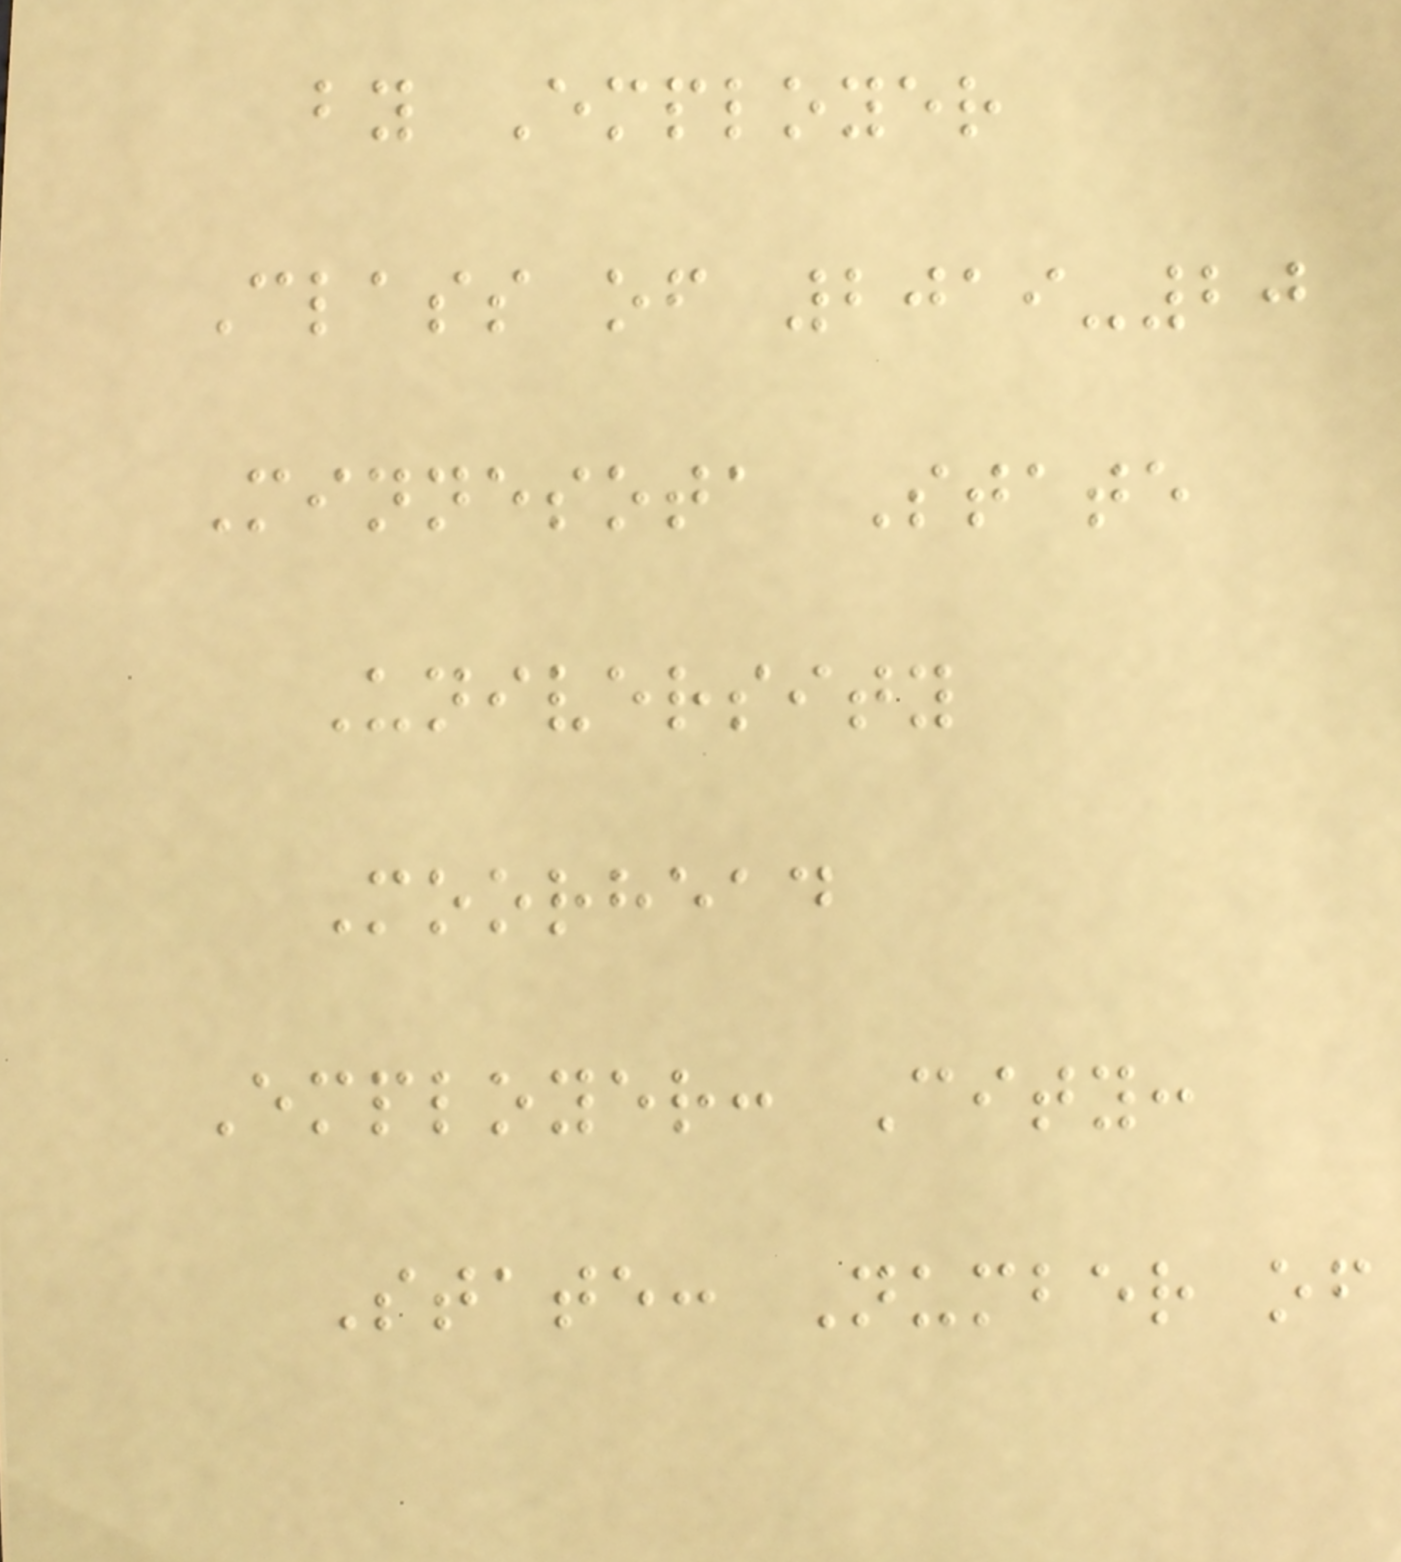by Employer
Class of 2019-20
Minnesota State
University
Moorhead
Employer: City:
State: Number of
